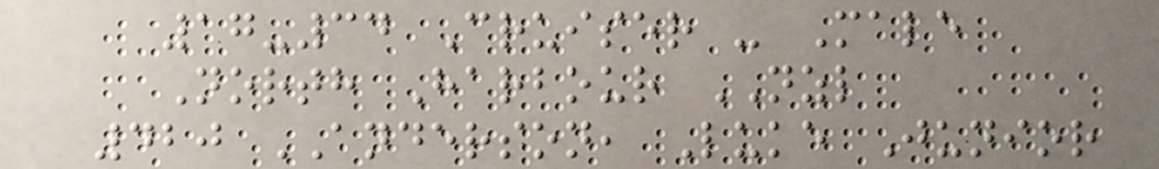17-34 Cruiser - Male
North Harbour NZL
420 ANDERSON, Luke Junior
